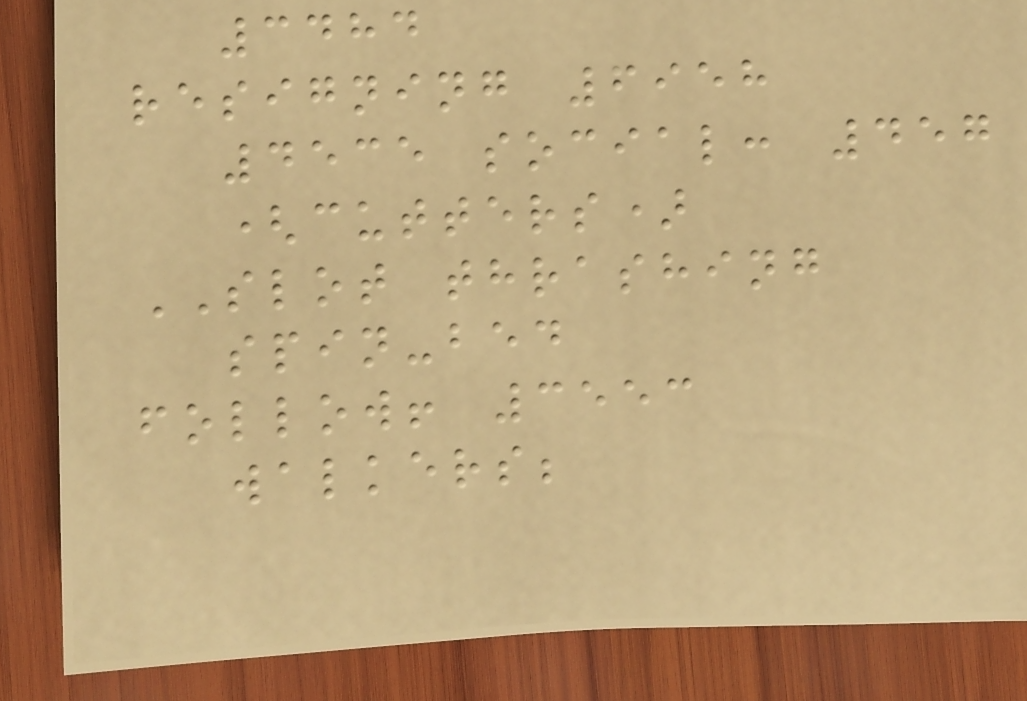3484
resigning 6958
4535 social: 457
(cutters)
SLOT thrashing
spin-bed
follow! 3553
walkers;
